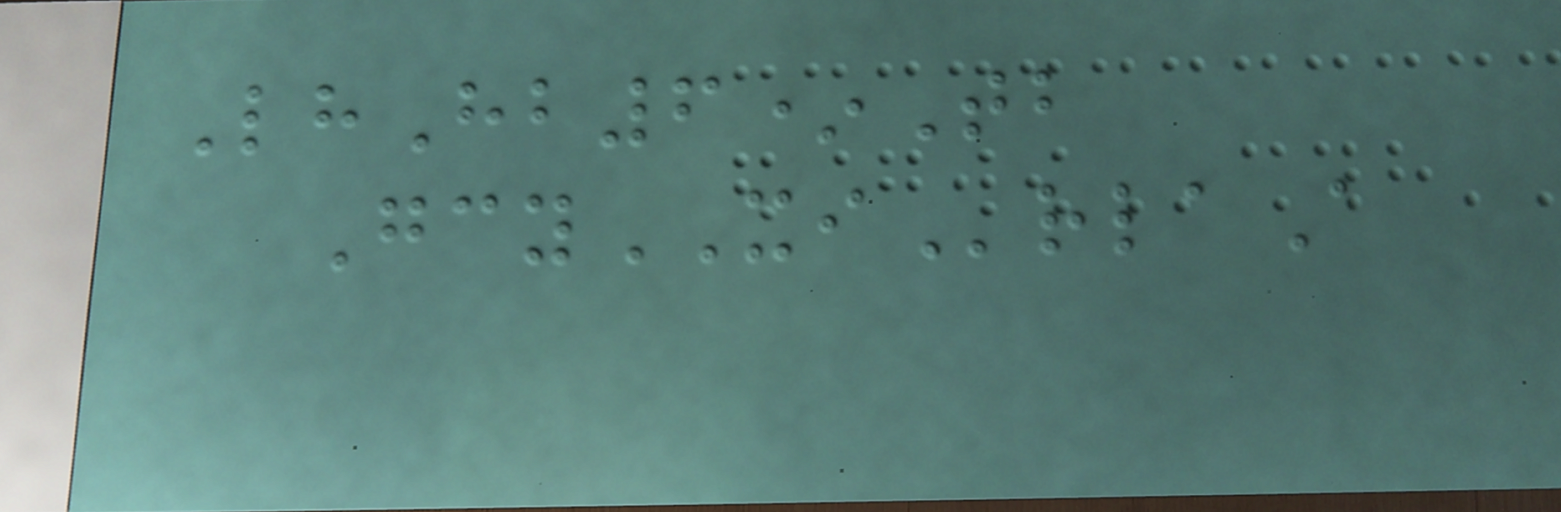LhHb6*Tb
GcyXIrlaA
